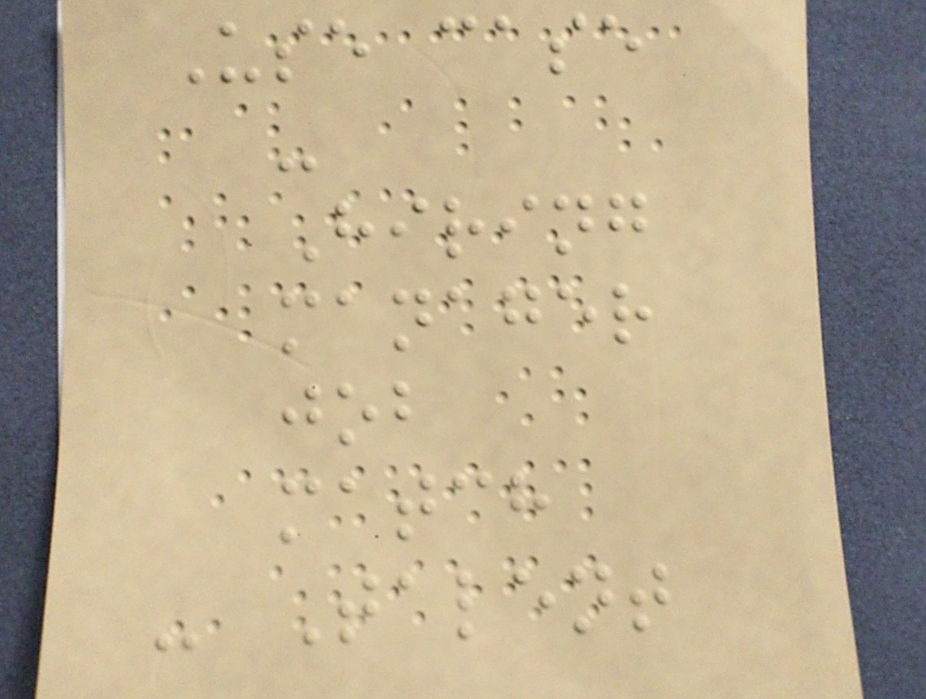Use case
-
Hiring
manager
job
match
- Talent
